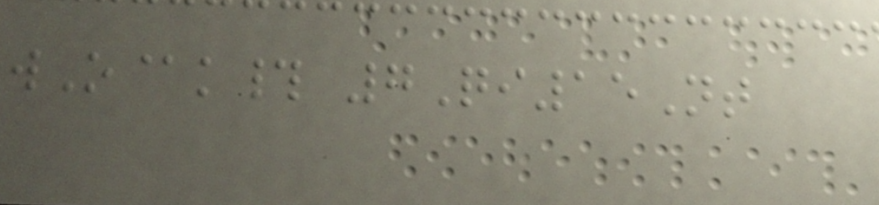wO@k# 7Qi15Nt
